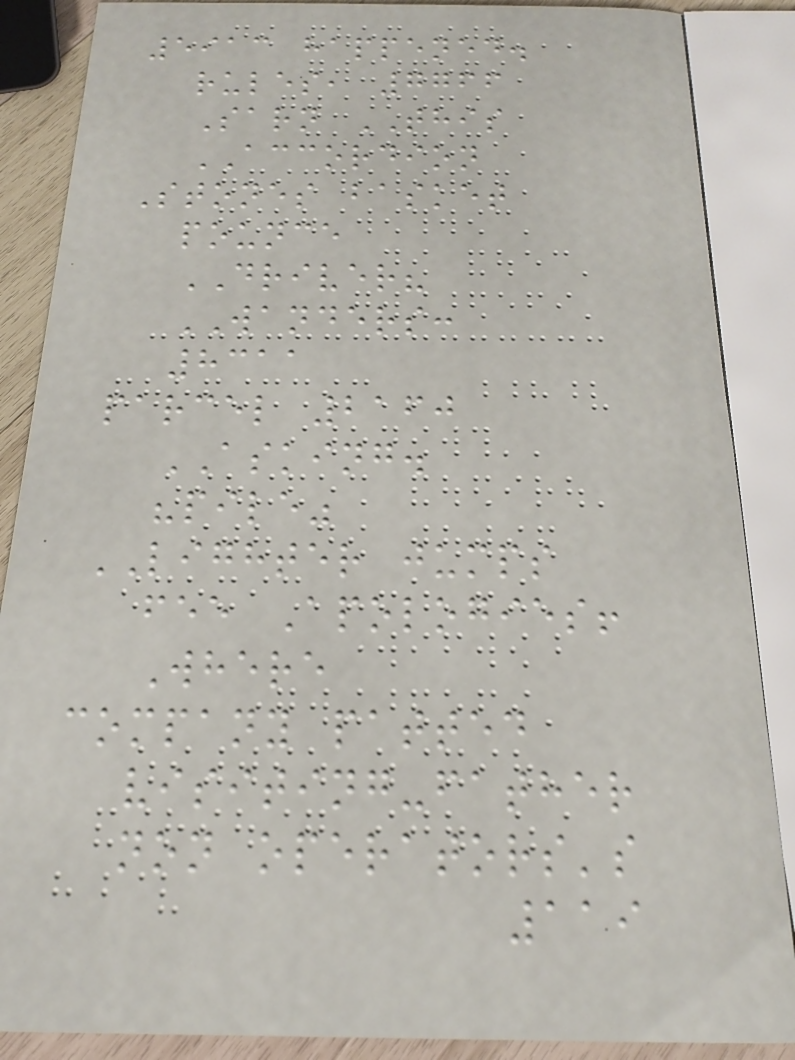5913 happened.
rules, 7766
Sarn THIS
ACCORDION
Stones basket
pounce
DRIVER?
WANDERS:
8311
parcel 2160
ASKING.
"pile"
LIGHTER jumps
fee Apologies!
Where
company patted
visiting-father
non operators's
119
